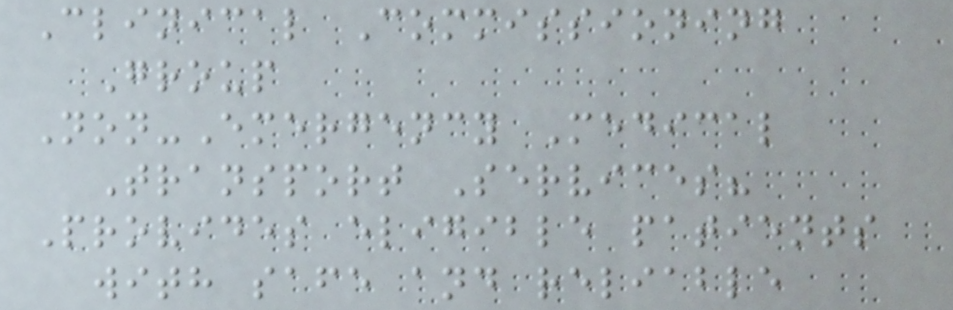Clinical Commissioning
Group
Non-Emergency Medical
Transport Services?
Provides eligible patients
with safe and reliable
